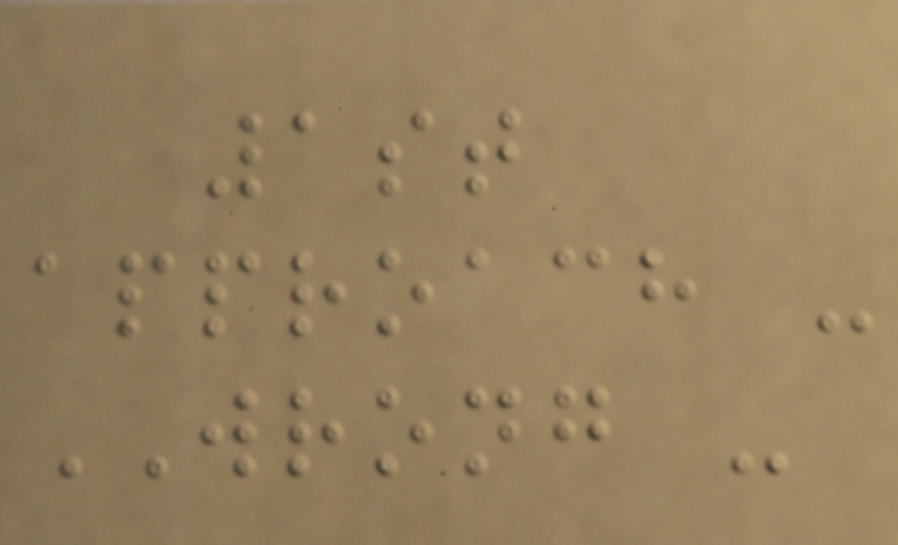1st
approach -
WRONG -
